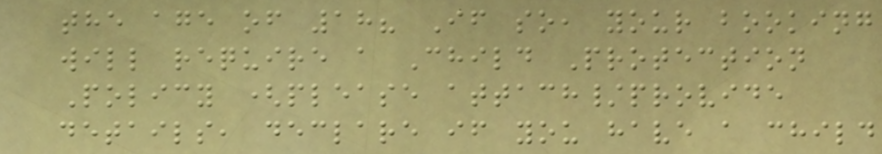the age of 18? If so, your booking
will require a Child Protection
Policy (please attach/provide
details, declare if you have a child
